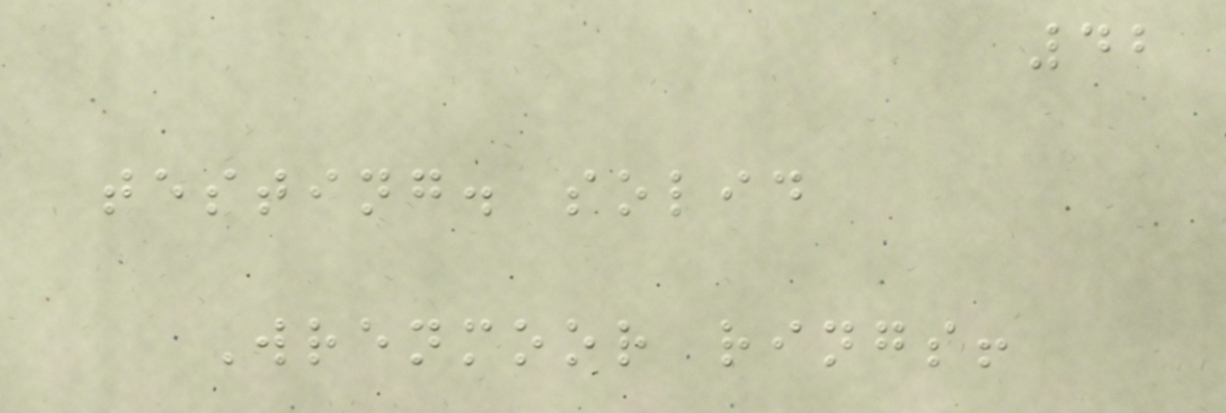42
testing. solid
Wrenmoor rings!
